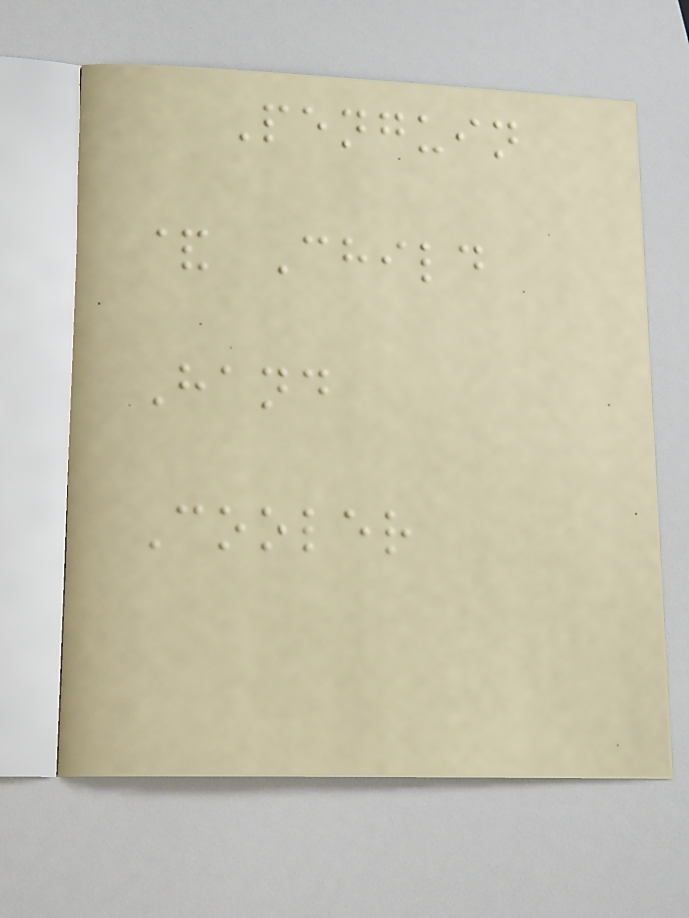Penguin
& Child
Hand
Cooler
